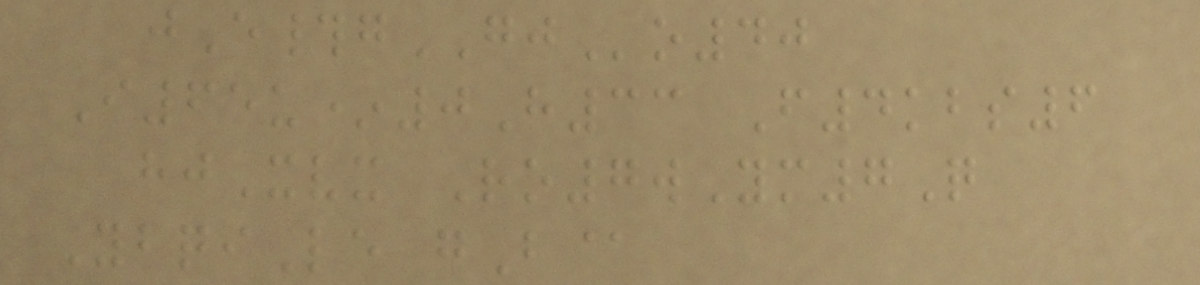jE#gGJo40
I65u*0H33 F4kbs6
hjXvx Ro7wYm7Q
YbqiLe gB@
